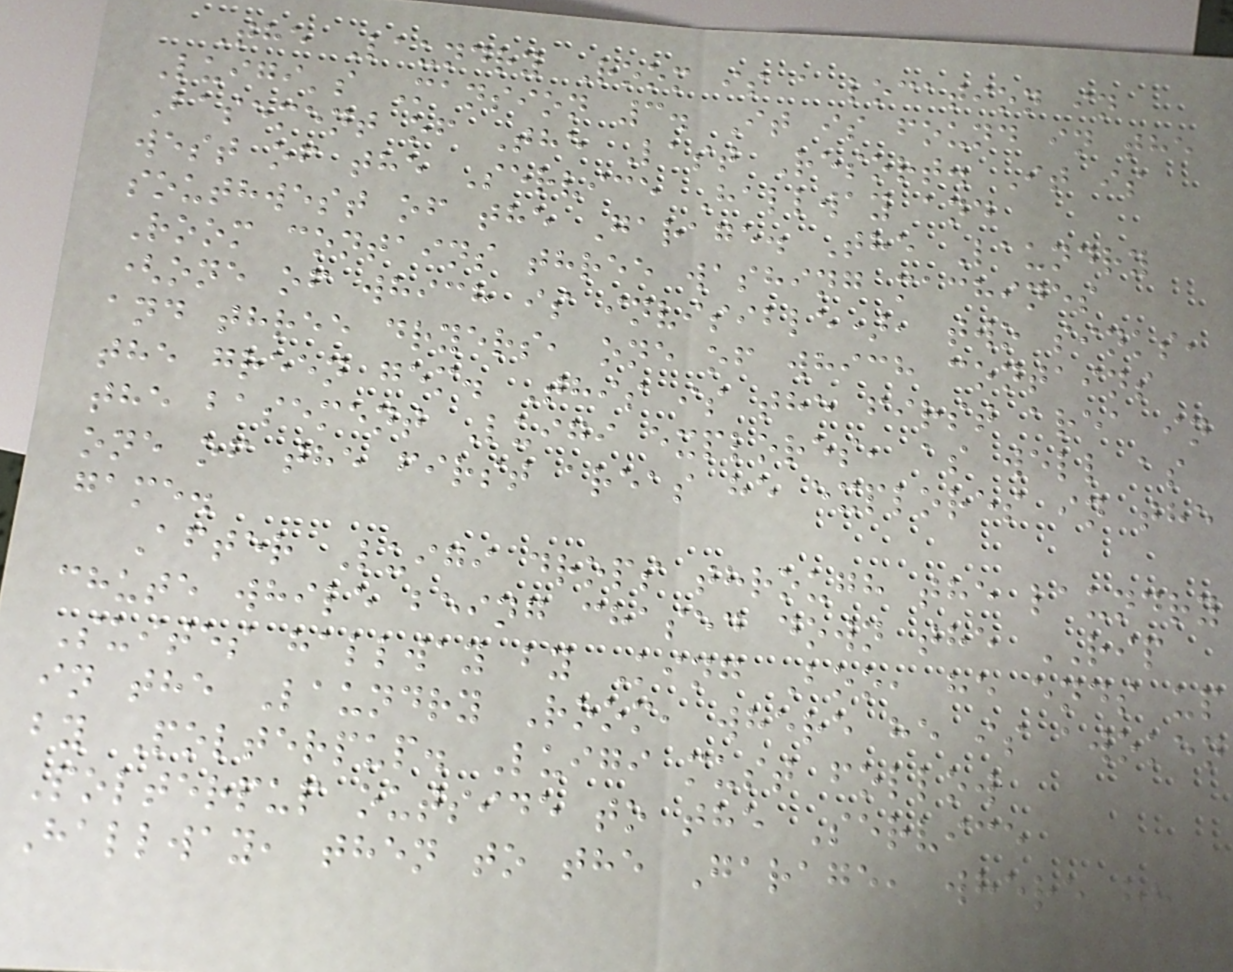The Laundry Room is a location in
Luigi's Mansion 3. It is found in the
Basement of The Last Resort. It is
west of the Service Hallway and
southwest of the Garage. The Laundry
Room contains three washing machines
(one of which is invisible), two sinks,
and three dryers, one of which contains
the green gem. This is the first area in
the basement Luigi explores, as well as
one of the first areas he explores in the
game.
After Luigi drops through the laundry
chute while being chased down the RIP
Suites hallway by King Boo, he ends up
in the Laundry Room, where he is awoken
by Polterpup. Luigi must follow
Polterpup outside to the Service
Hallway, then to the Garage, where he
